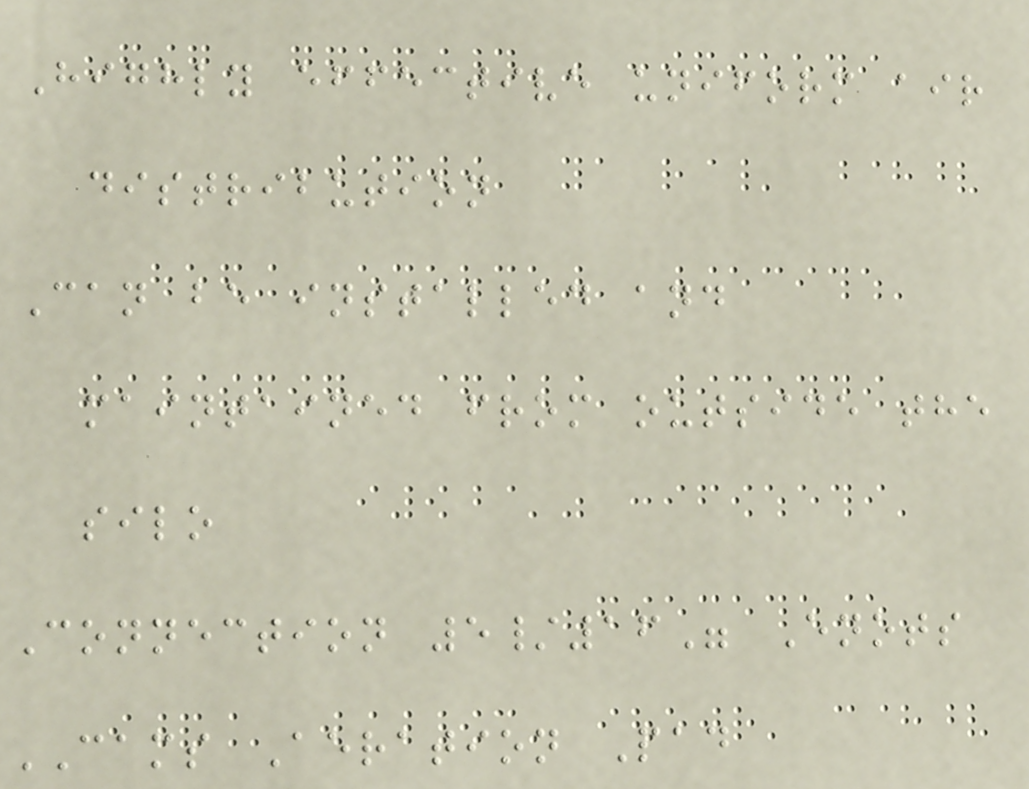Highly effective uniform air
distribution
Can be installed and
maintained from outside the
silo
Connection 5/16" Enots
CAMS Aeration Pad
